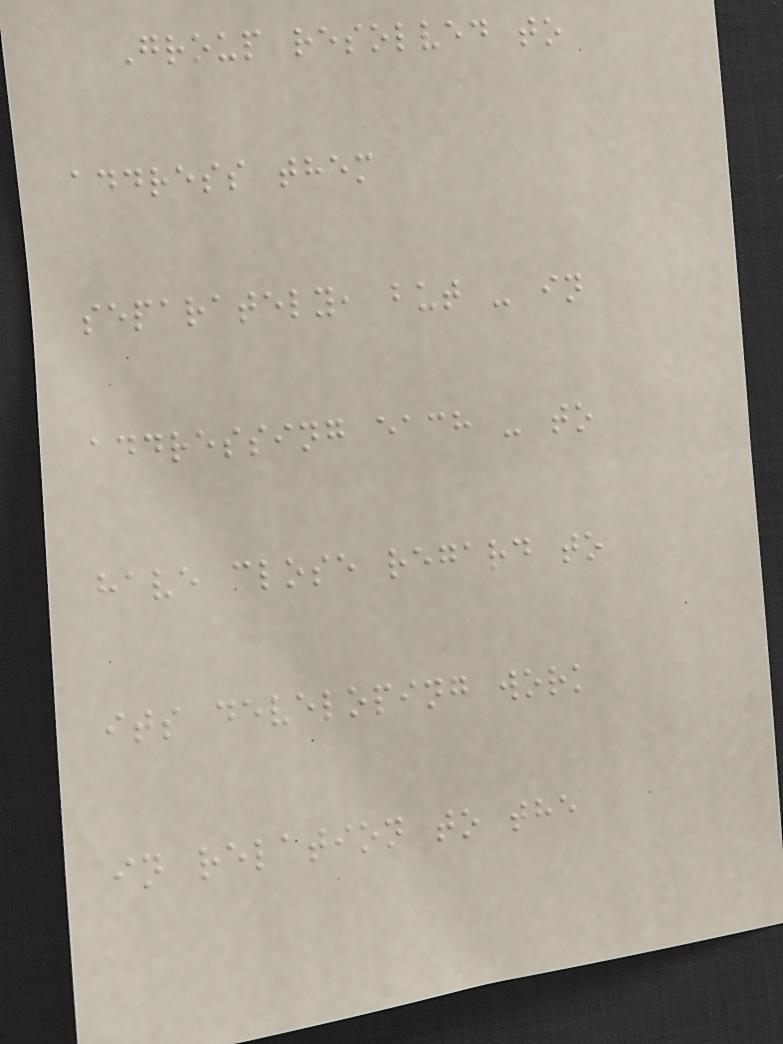Group resolved to
address them
separately, but - in
addressing each - to
have close regard to
its developing work
in relation to the
